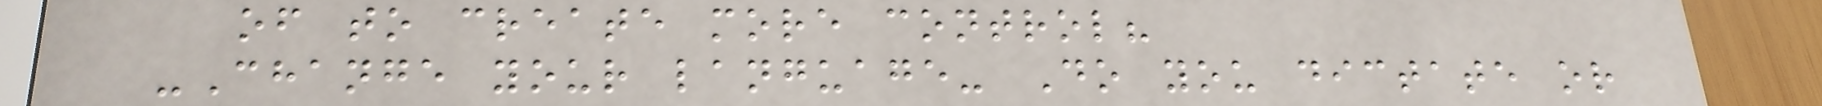of to create more control?
-Change your language- Do you dictate or
